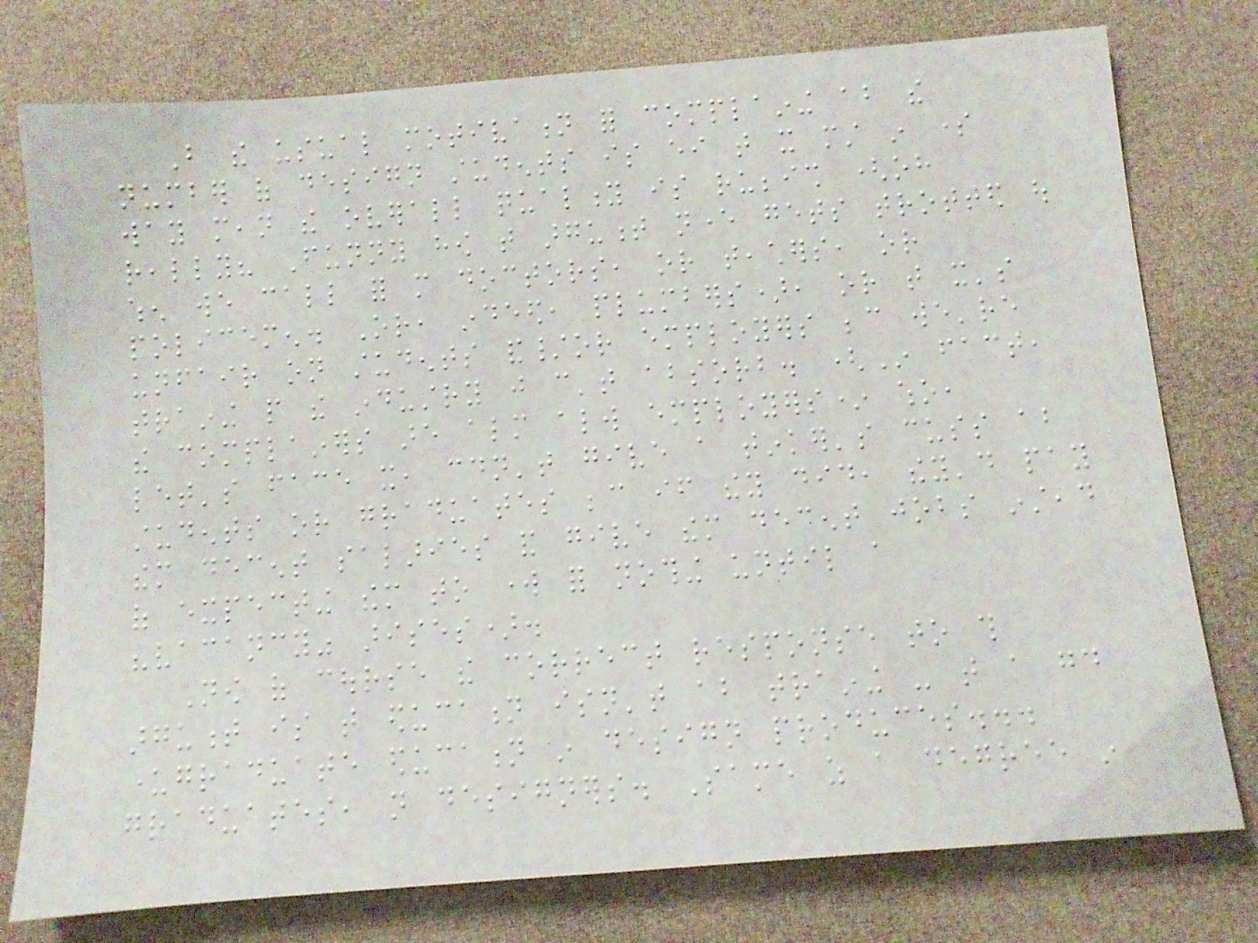But the usual motivation for complaining about the
number of design students is either that it must in some
way mean the overall quality is rubbish (oh
really? Funny how that argument never gets trotted out
when we call for more doctors, or teachers, or
policemen. Or, indeed, plumbers), or that it's
unfair on students and/or employers because we're
training people the industry just can't absorb. (In fact,
the complainers are almost always employers* who,
let's face it, couldn't give a tinker's cuss about
students or graduates because if they did, they'd pay
them decent salaries and give them decent jobs instead
of expecting them to work for nothing until a
"vacancy" arises).
Now of course the correct response to this
argument is that education isn't about training - that a good
undergraduate education in design produces...
graduates, not designers. Same as a degree in
